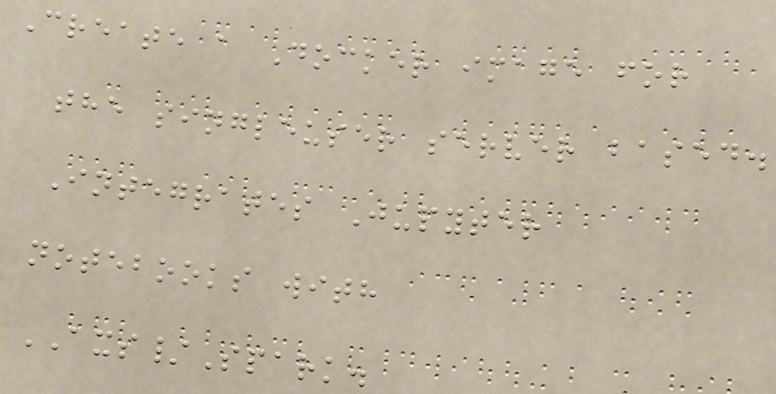Create a Docker image for
the singleuser server based.
Integrates Jupyter
notebooks with
AXS/Spark.
